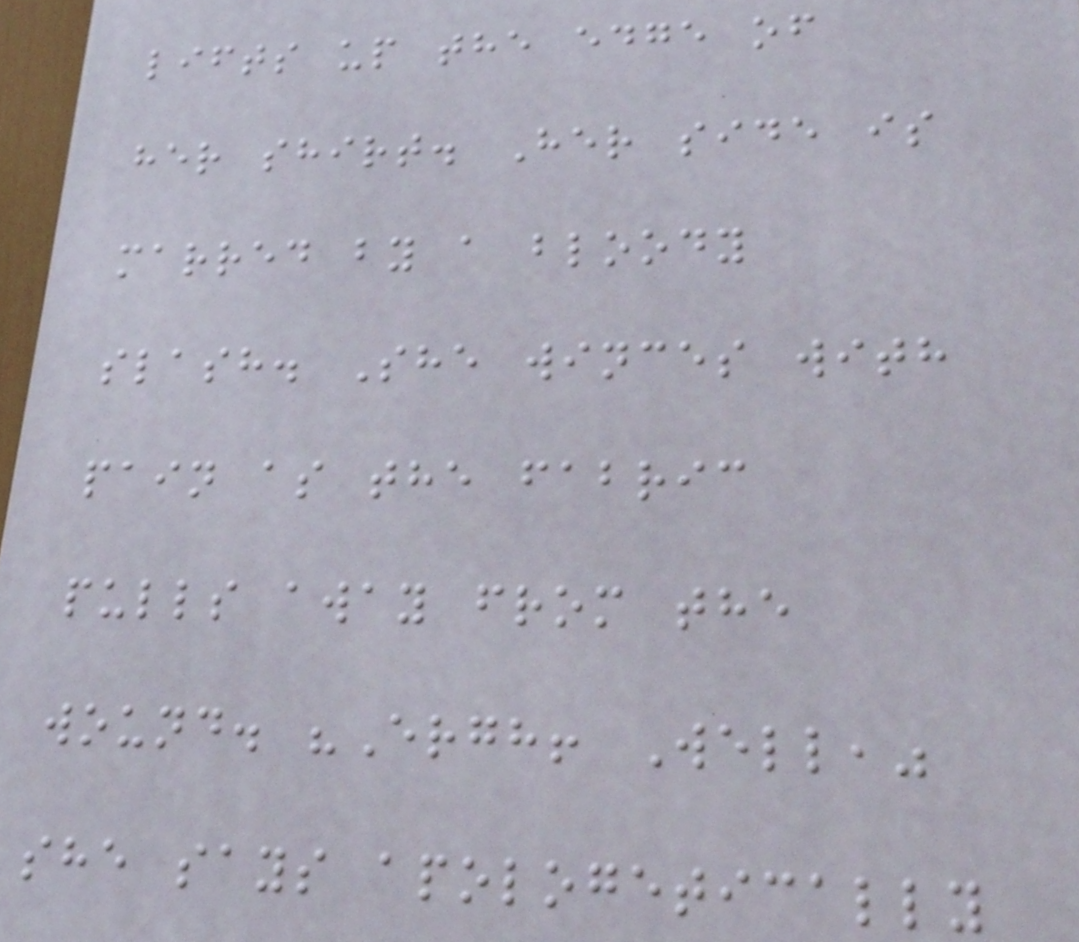lifts up the edge of
her shirt. Her side is
marred by a bloody
slash. She winces with
pain as the fabric
pulls away from the
wound. "Ergh! Well,"
she says apologetically
